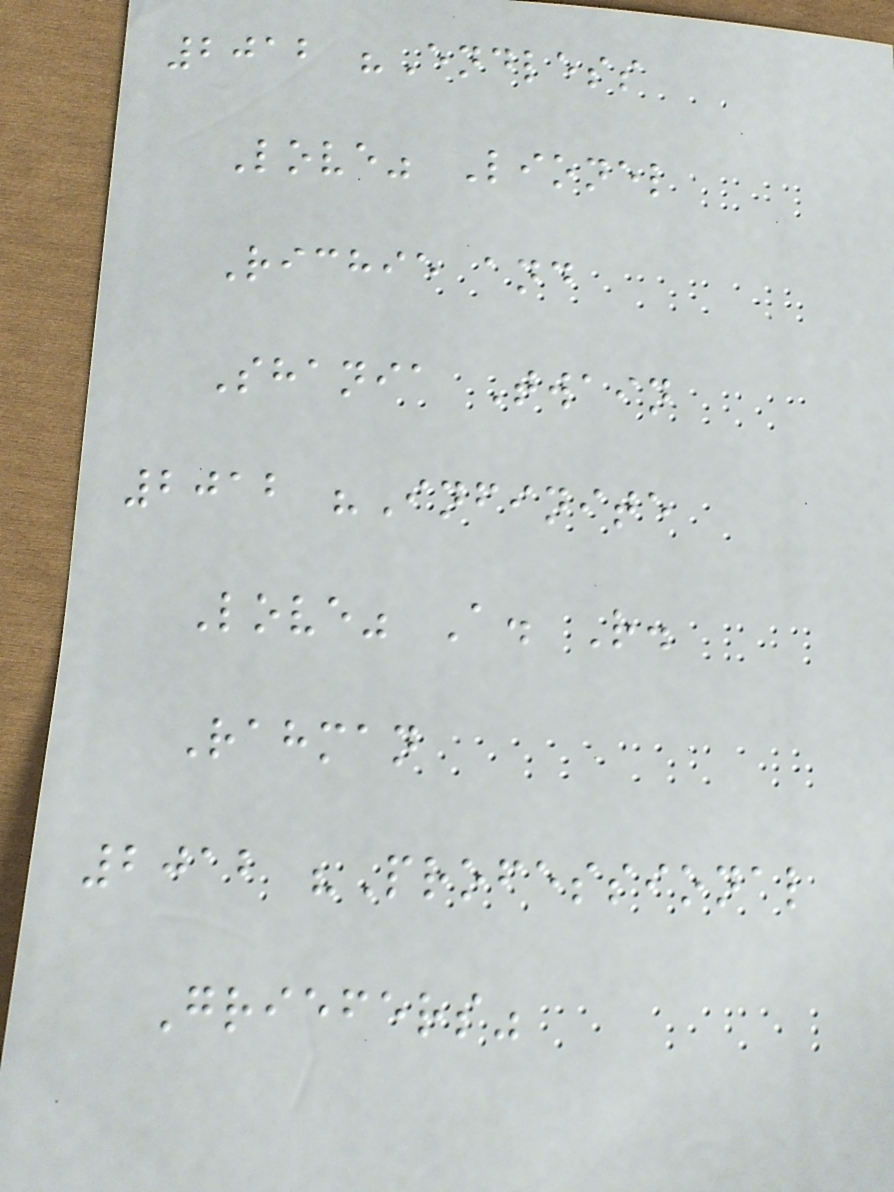2012 "Endless
Love" Lionel
Richie and
Shania Twain
2012 "Infinite
Love" A. R.
Rahman
2012 "Professional
Griefers"
